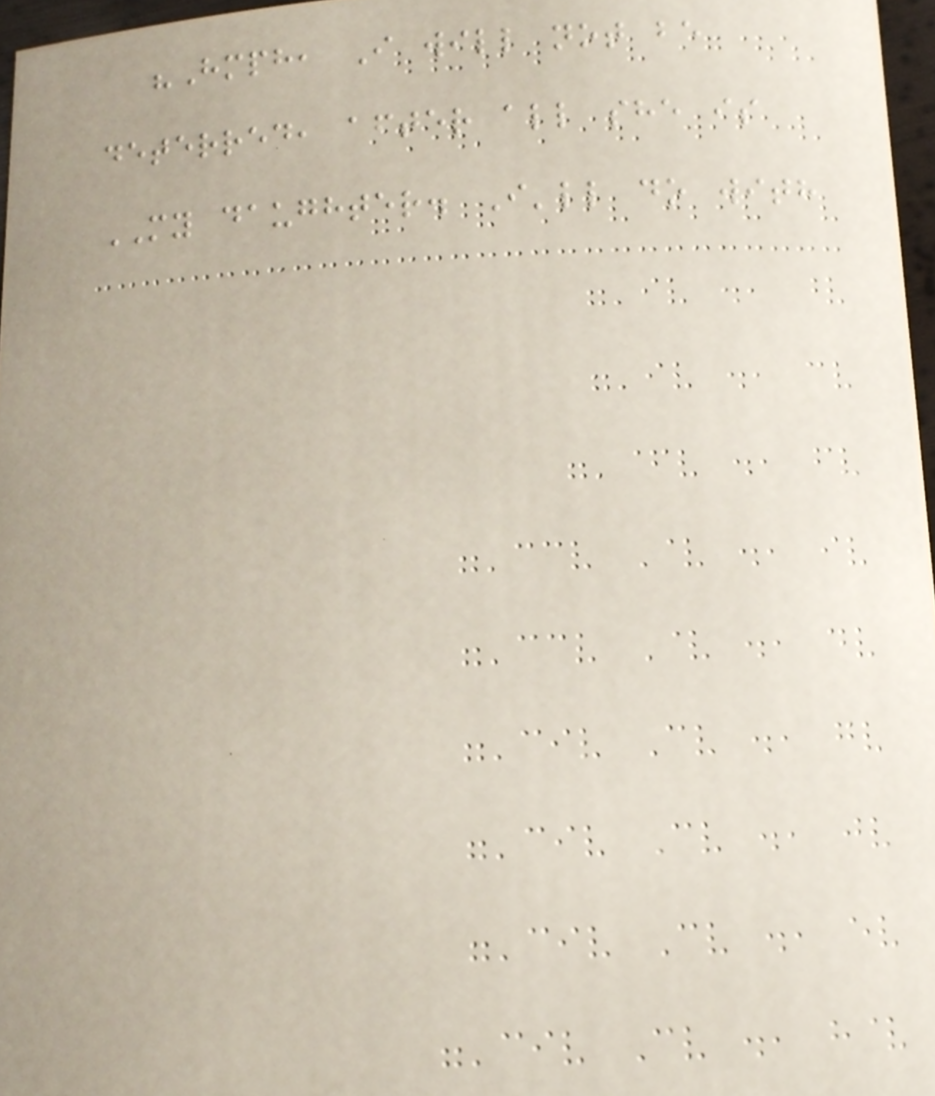"Hmph, I will not be
deterred, after all she is
MY daughter. I'll do with
